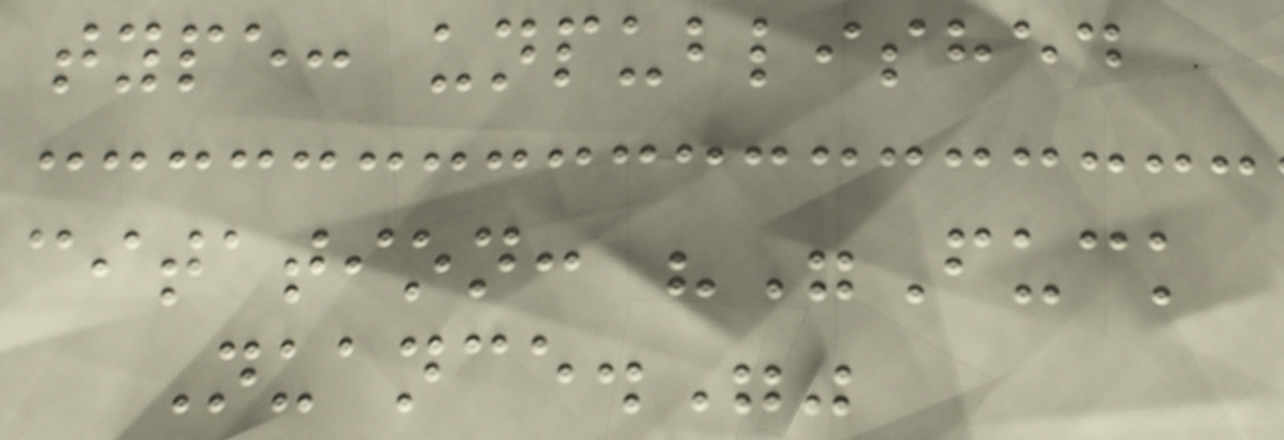type: unpublished
citation: ""Fuck
Nuance.""
